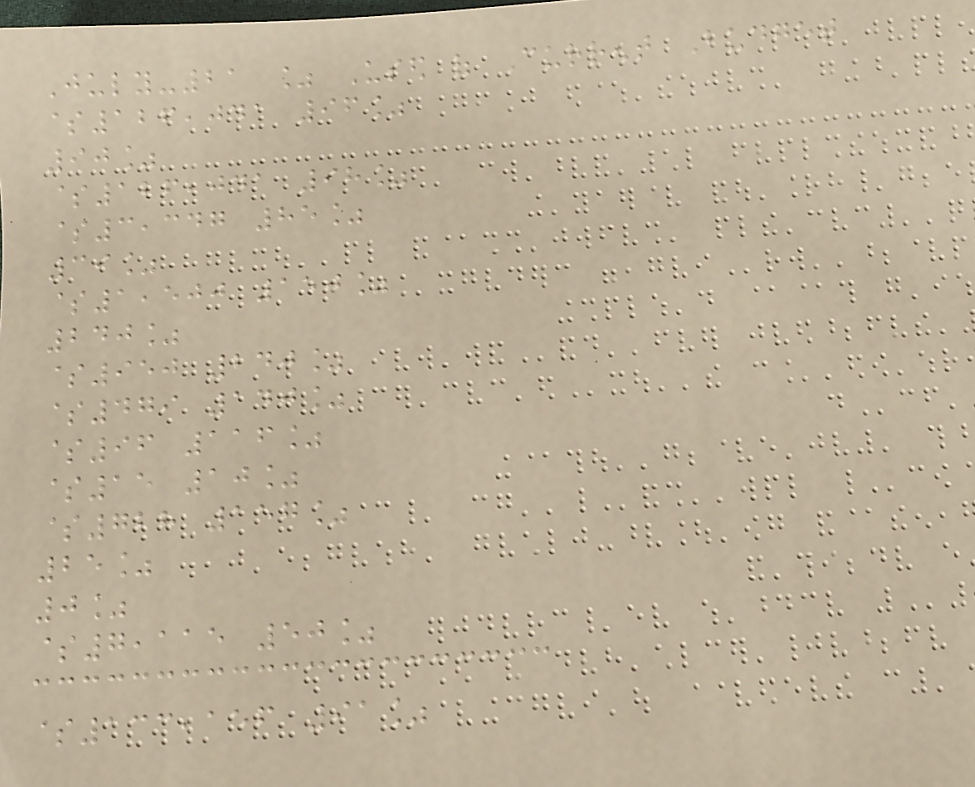July-21 % Used of Current Budget
$126,041 96%
90%
$126,041 98%
$3,347 85%
39%
$1,500 150%
240%
$950 240%
$479 140%
$96 116%
$15 10%
$728 157%
25%
0%
$7,115 50%
$133,156 91%
